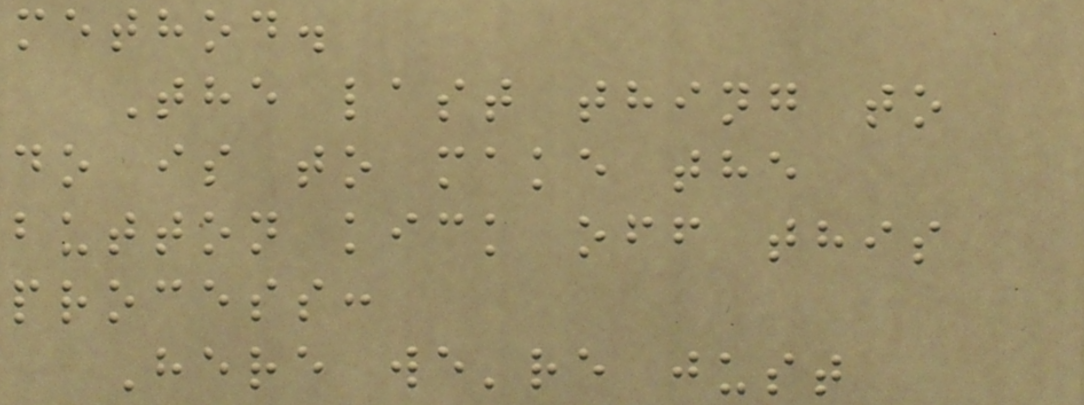method.
The last thing to
do is to make the
button kick off this
process:
Here we're just
